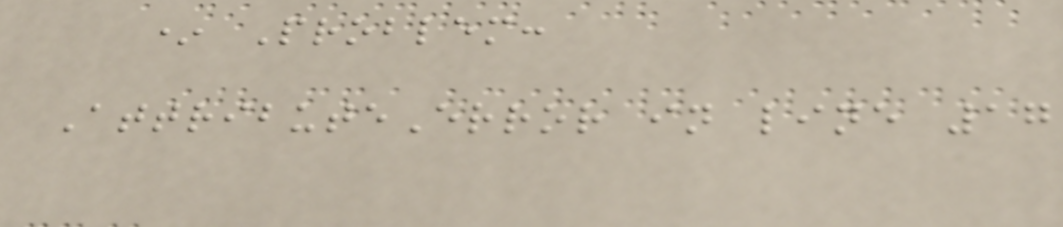* Problem:
AttributeError in line 17
